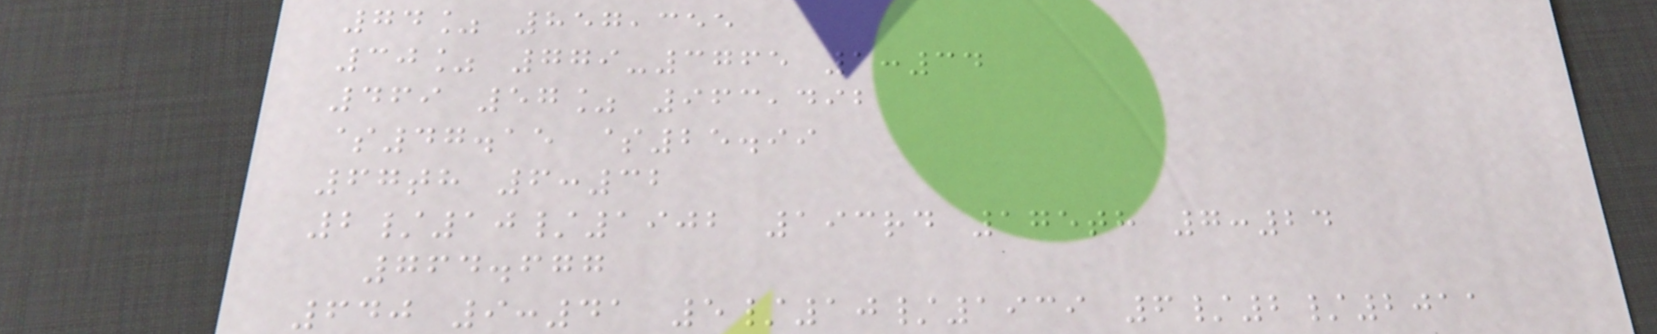74% 857,355
30% 779-3765 1:34
469 57% 963,492
$47.15 $25.99
67th 6:32
2/10/1902 193rd 175th 7:24
764.677
640 9:41 5/10/1939 6/2/2011
